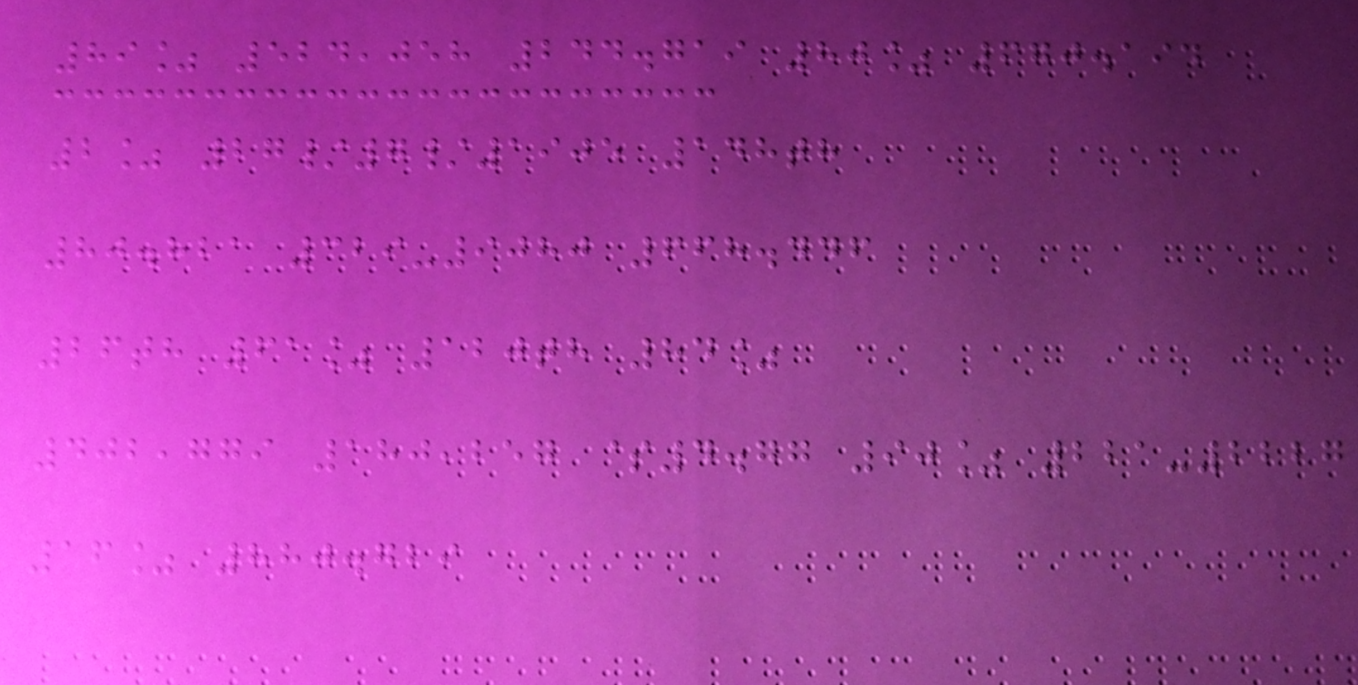89% 524,058 244.719 80% 670.194
2% 27/7/1905 148th
80.821 329-9080 668.446
26th 61% 120th 84%
402,779 180,257 $4.77 90% 221-2227
16% 880.729
